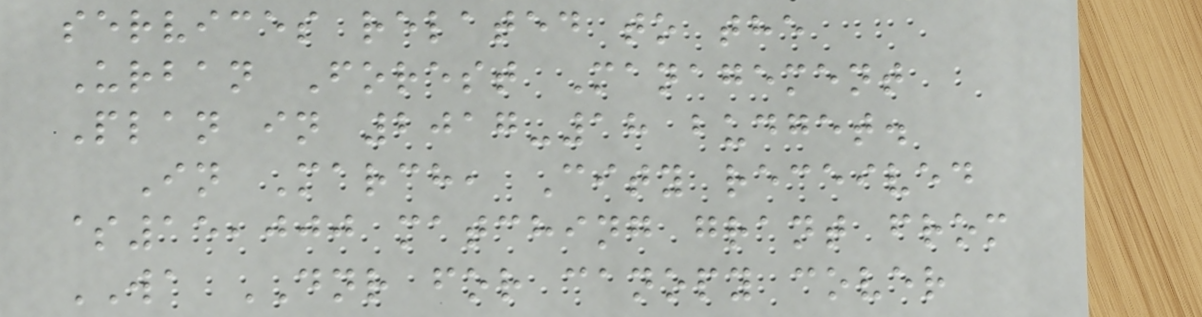services related to the
Urban Forest Management
Plan in 2017-18 budget.
In March, City received
$15,000 matching grant from
WA DNR for canopy cover
